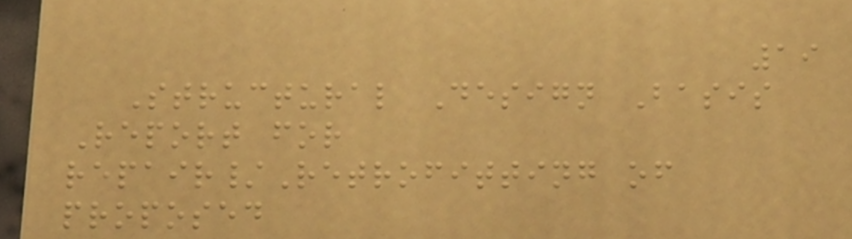19
Structural Design Basis
Report for
repair/Retrofitting of
proposed
